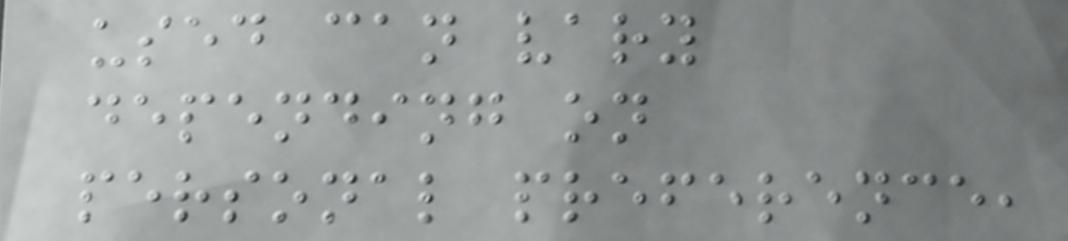used can vary
depending on
personal preference,
